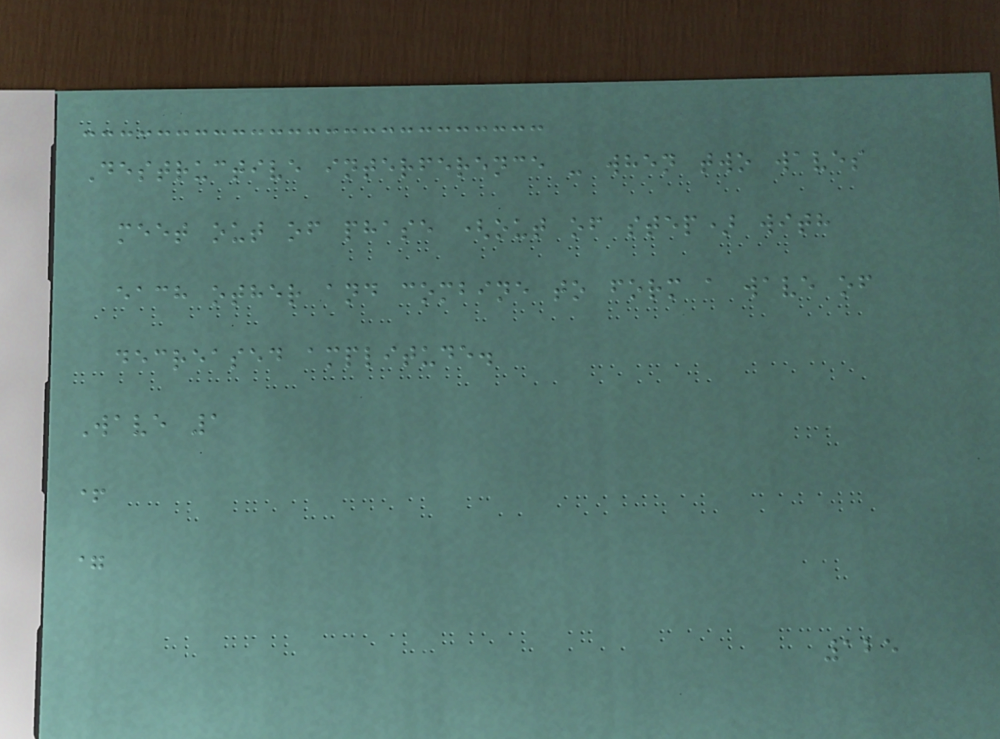Destructive interference - when two waves
meet out of phase (out of step) with
each other and combine to form a wave of
decreased amplitude.
Wave 1
+
=
125
